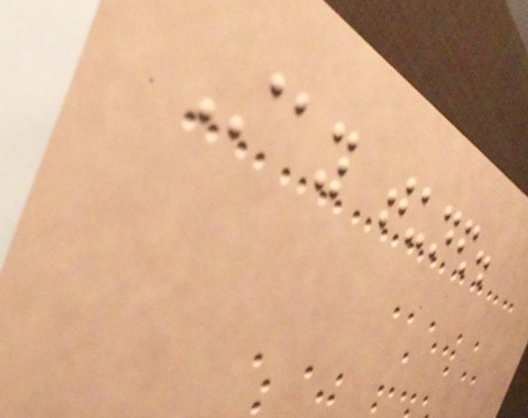Stay tuned.
